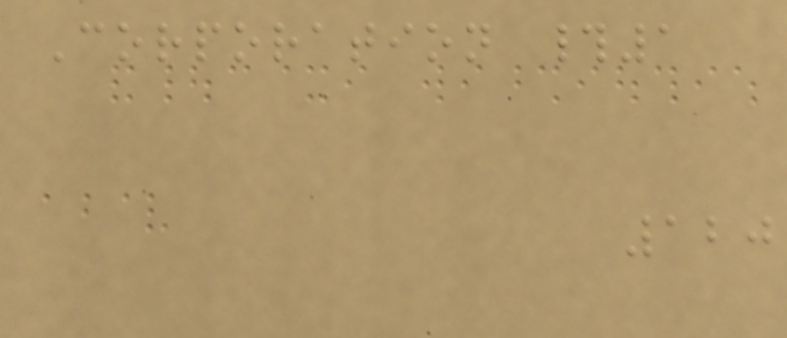Corporation #1
120
